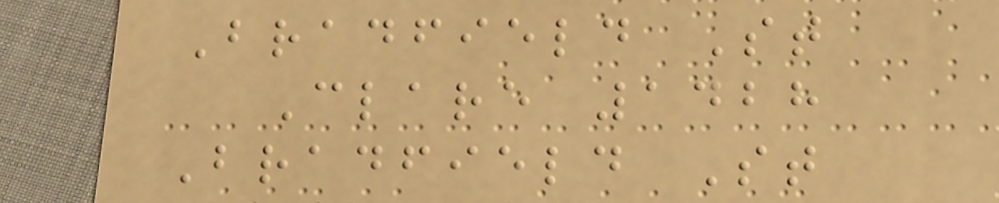Bradfield St
Clare 1428
Bradfield St
